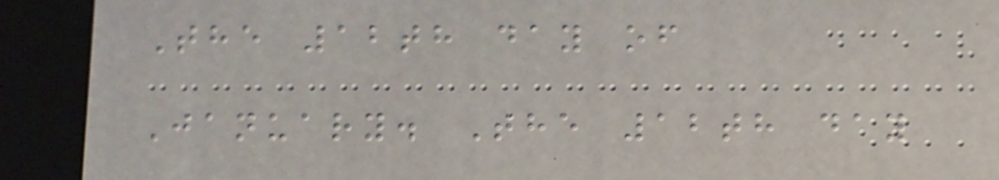The 12th day of
January. The 12th day
